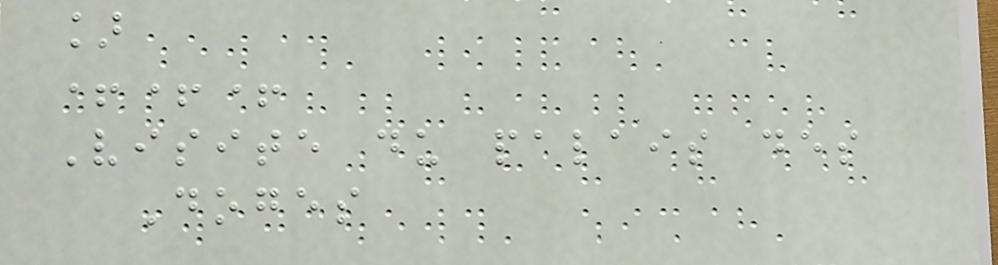]
+++
Visite du palais des
Doges
